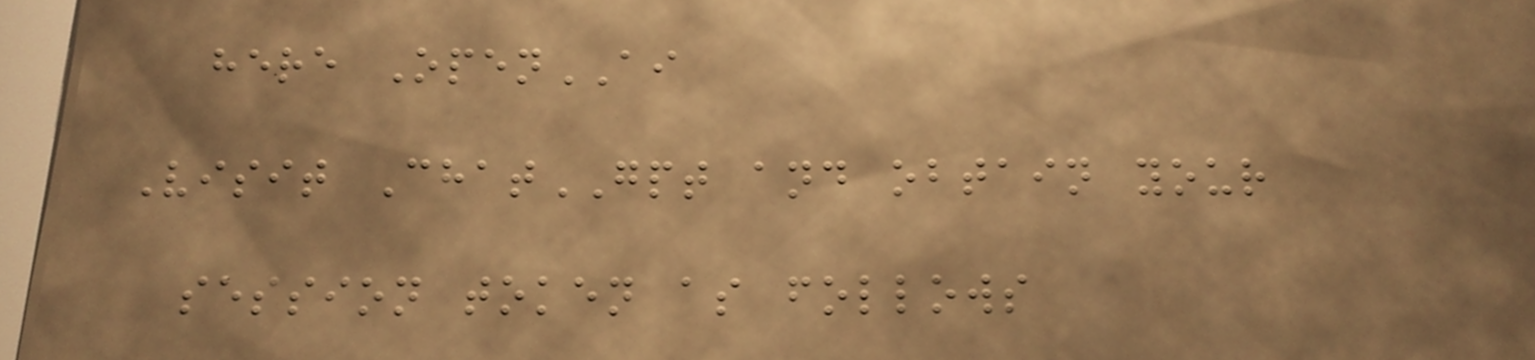here OpenAI
Visit ChatGPT and obtain your
session token as follows
